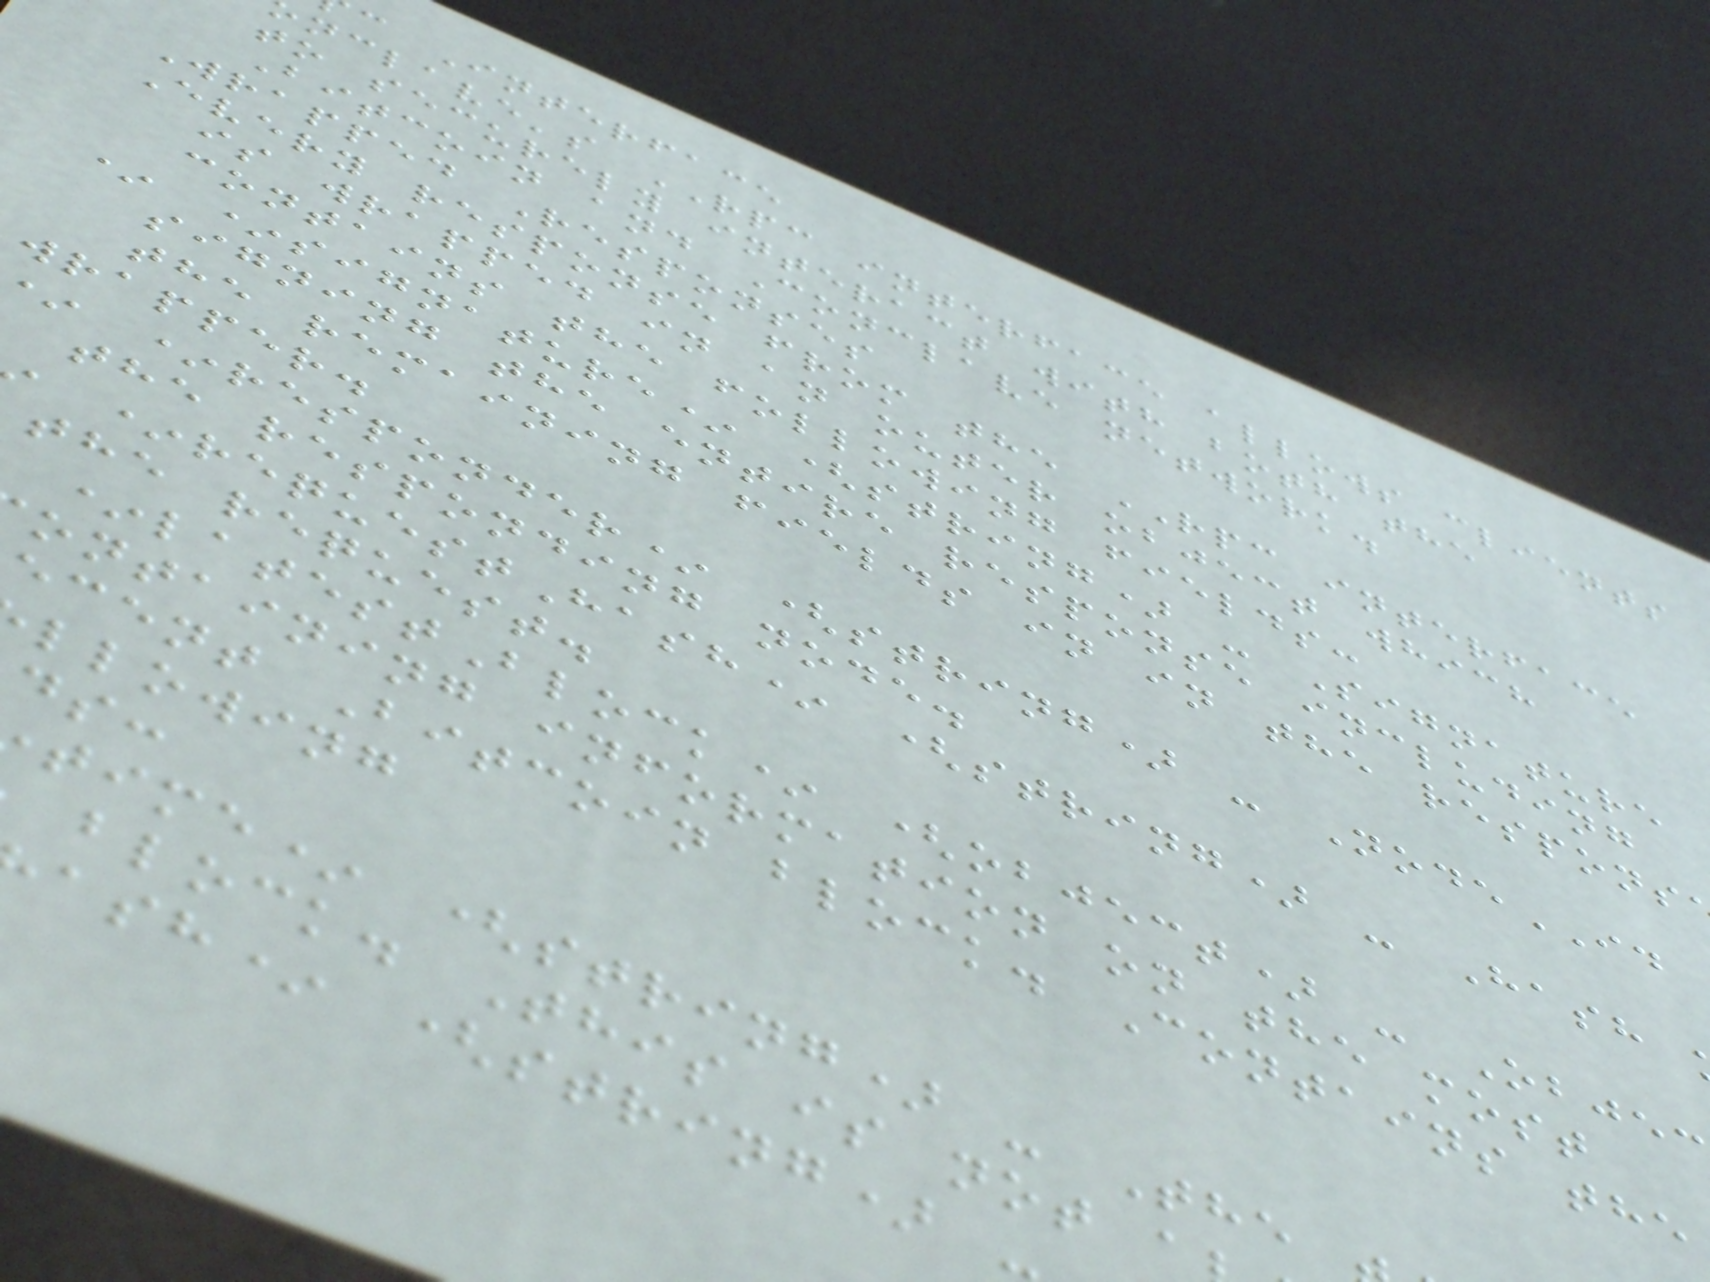c Interface
nclave's RPC interface allows clients
to securely interact with both the
Bitcoin and Conclave network.
Wrapped Responses
Every response from the RPC interface
is wrapped in an outer object which
contains the following fields:
* *signature* (string) - Signature
signing the entire response including
the remaining fields in in the respons
wrapper.
*responder* (string) - NodeID
the responding node.
*requestHash* (string) - Hash
the request.
*latestBlock* (object) - Objec
ontaining information on the most
ecent Bitcoin block. Contains the
llowing
time* (string) - The
block. This is not a
ash* (string)
